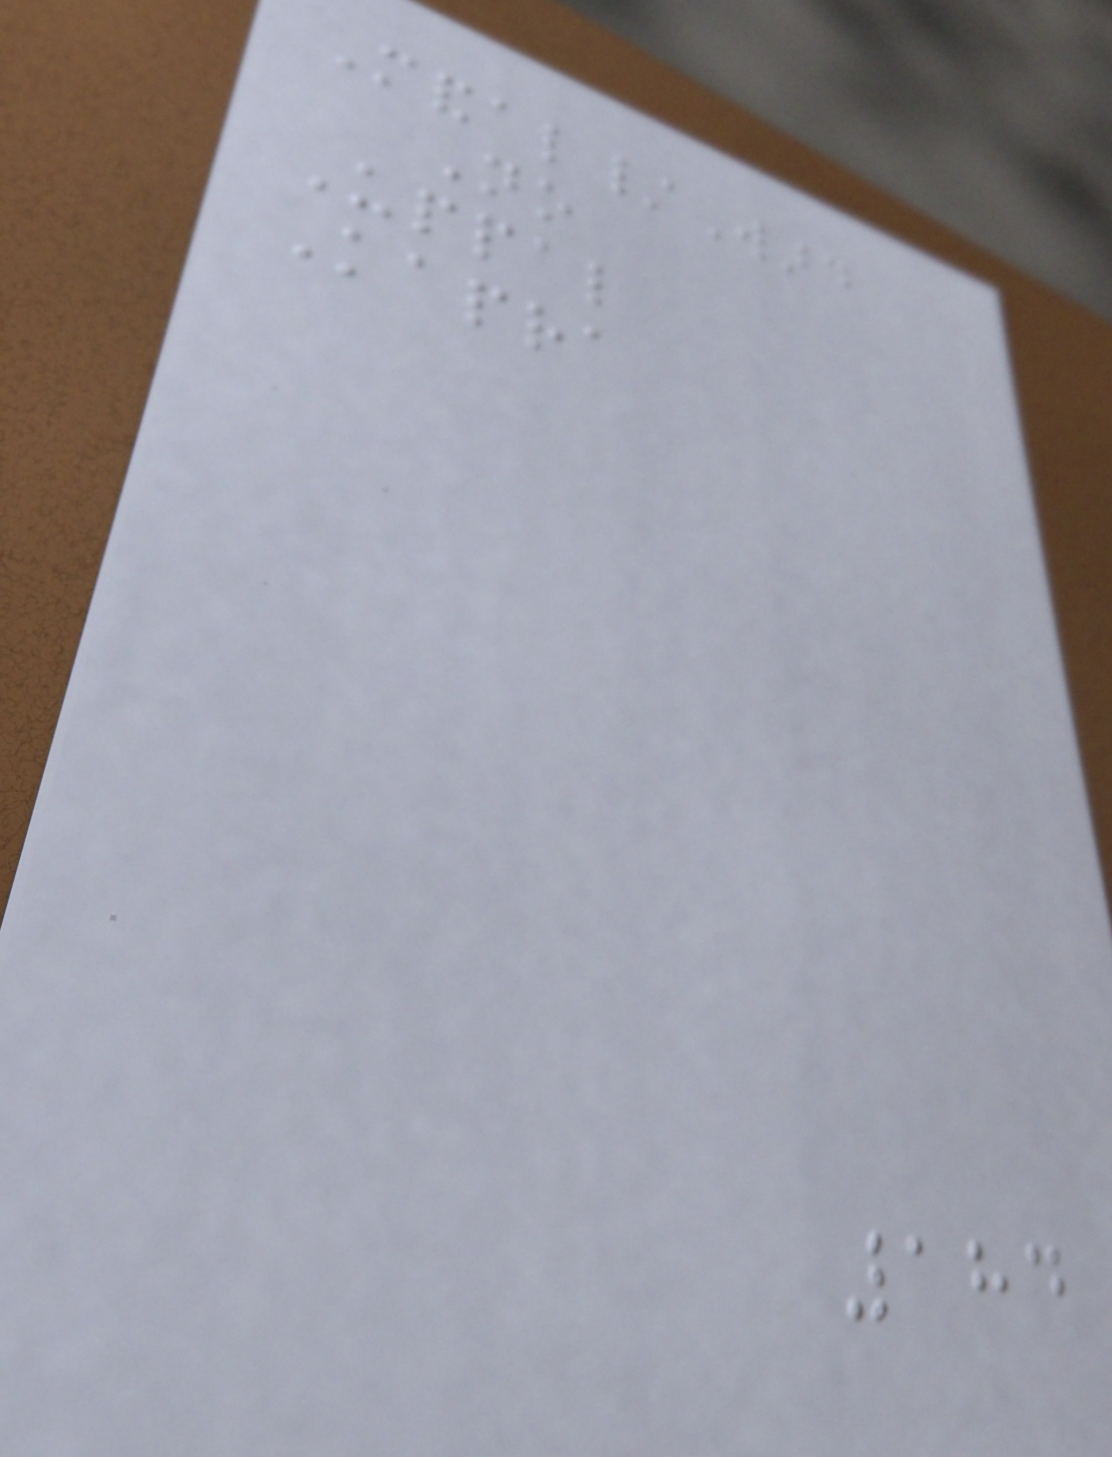Mandal/Ward
No
Uppal
Kapra
184
